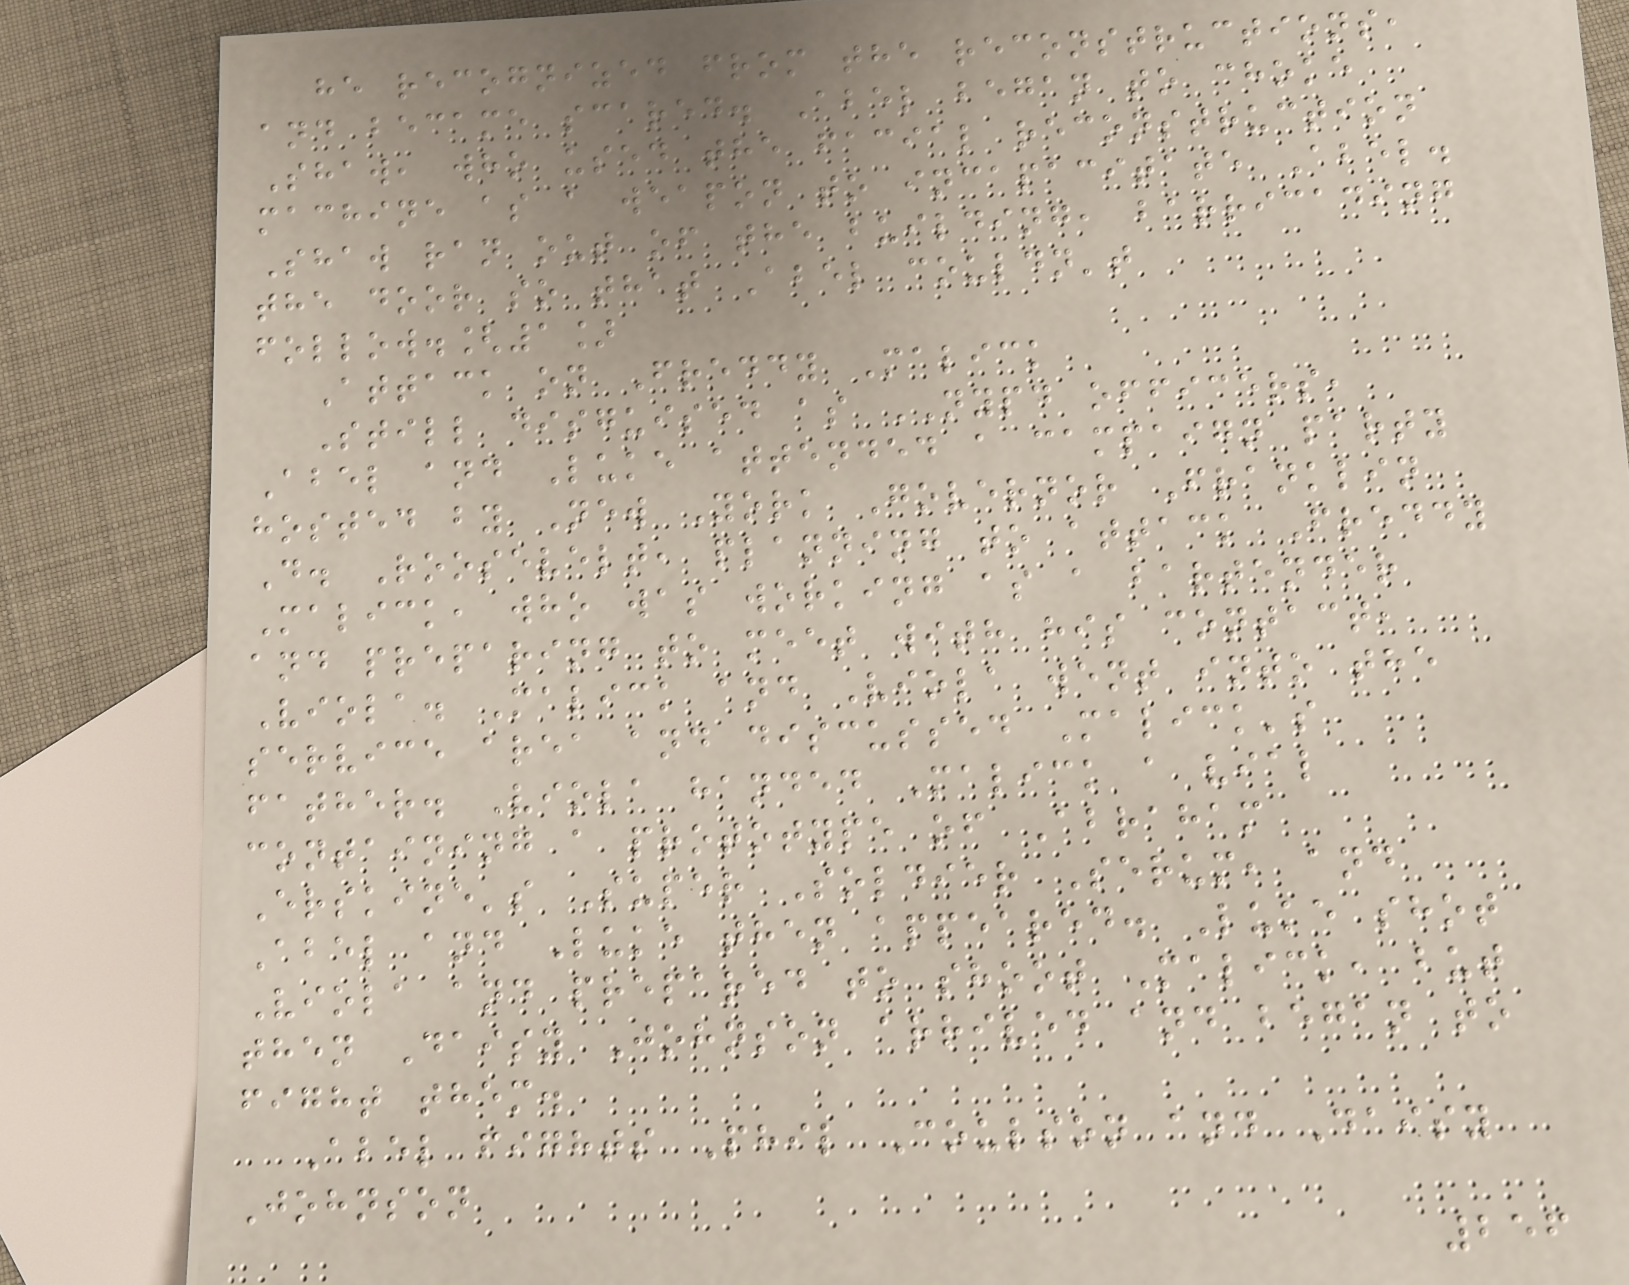he recognized from the reconstructions,
and became scared. Abel began to choke
Shaw, who used the facial reconstruction
machine as a weapon to incapacitate Abel.
Shaw ran out of the building, barricading
the door so that Abel couldn't
follow.[1]
Attack on Freddy Malick
Still disguised as NYPD officers,
Abel and Luke attended a campaign party
hosted by New York Governor Franklin
D. Roosevelt, planning to attack Freddy
Malick, who was working as a bartender
and preparing to meet with his contact,
Viola. Malick and Viola went into the
service area and discussed Malick's
father. Viola handed Malick a vial
containing a prototype of Abraham
Erskine's Super Soldier Serum, and
Abel and Luke then appeared. Luke shot
Viola and prepared to shoot Malick, but
then Daisy Johnson arrived and began to
fight them.
Abel fights Phil Coulson and Daisy
Johnson
256
